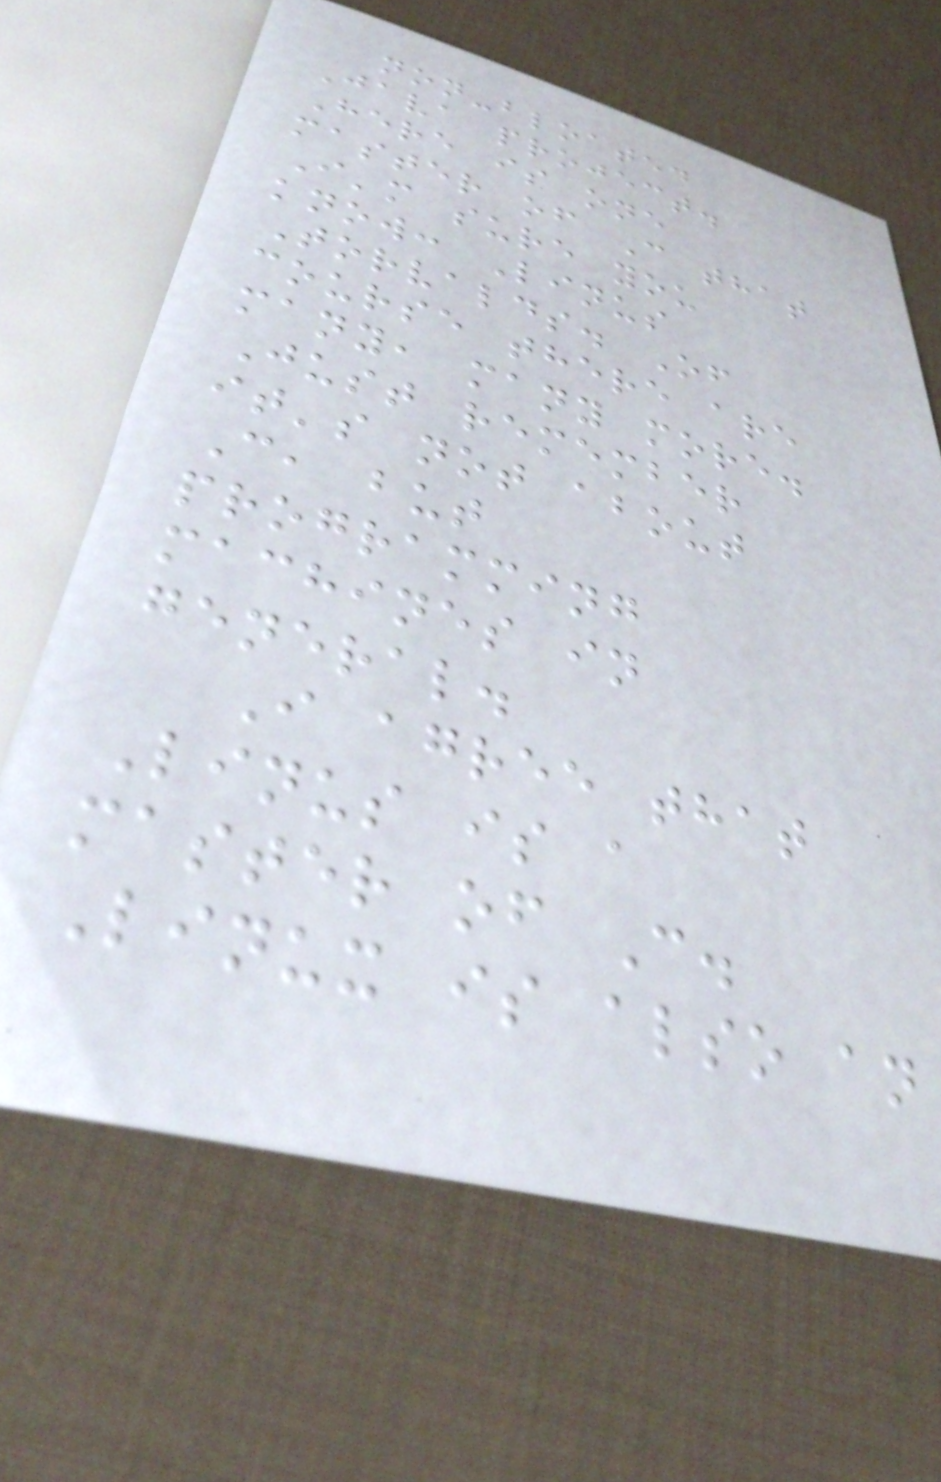non-bloated
Java project.
Here is one
master of C that
I'm sure you
know: Linus
Torvalds. Of
course there are
many, many more.
Just remember
it's not about
C, but
programming
machines in
general.
I agree that
Linus is a
master of C.
Linux is also an
